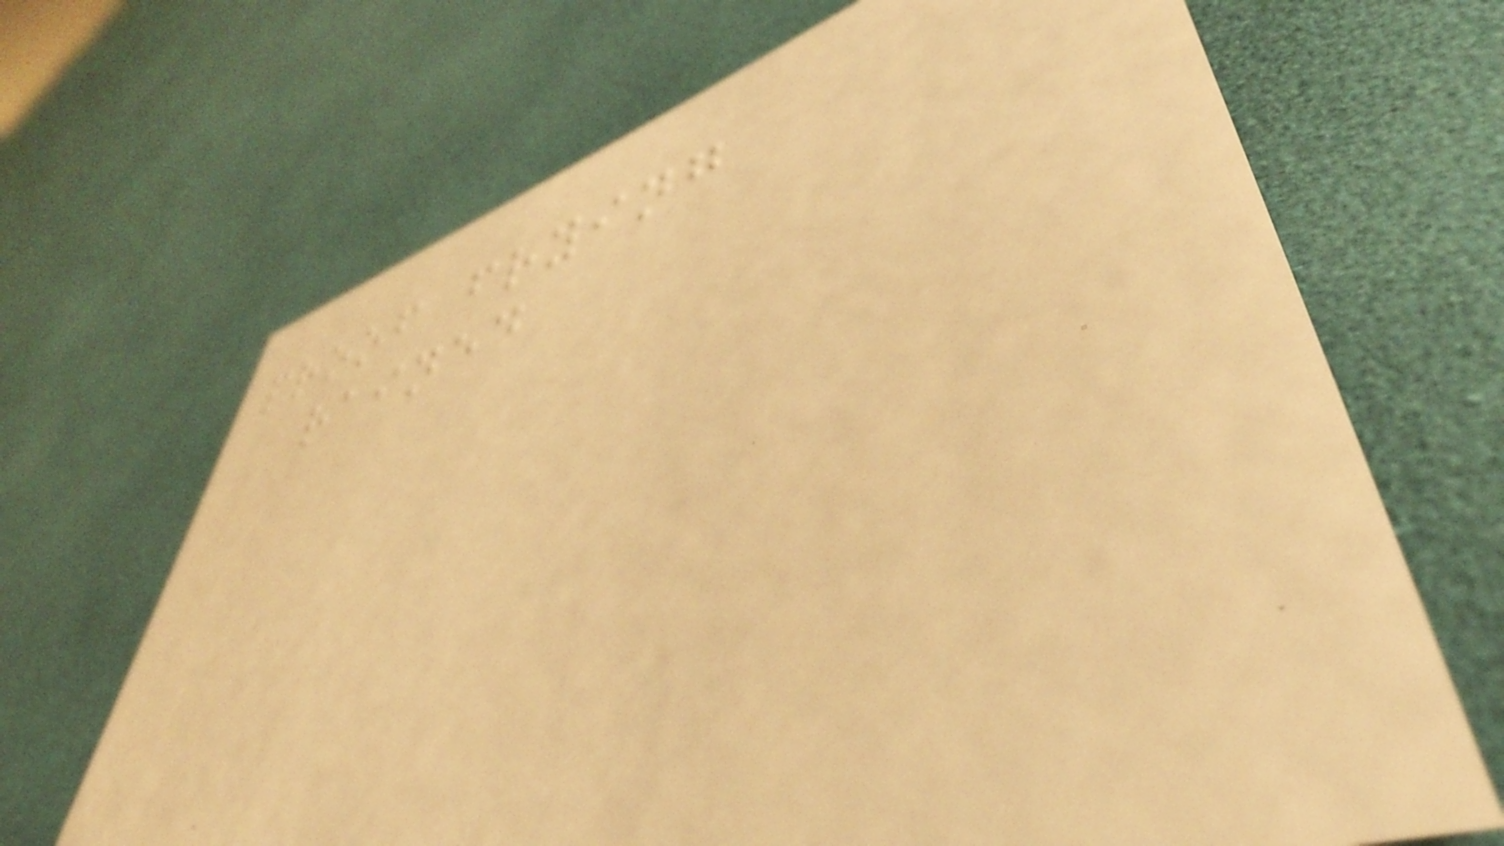proof frying
rained
